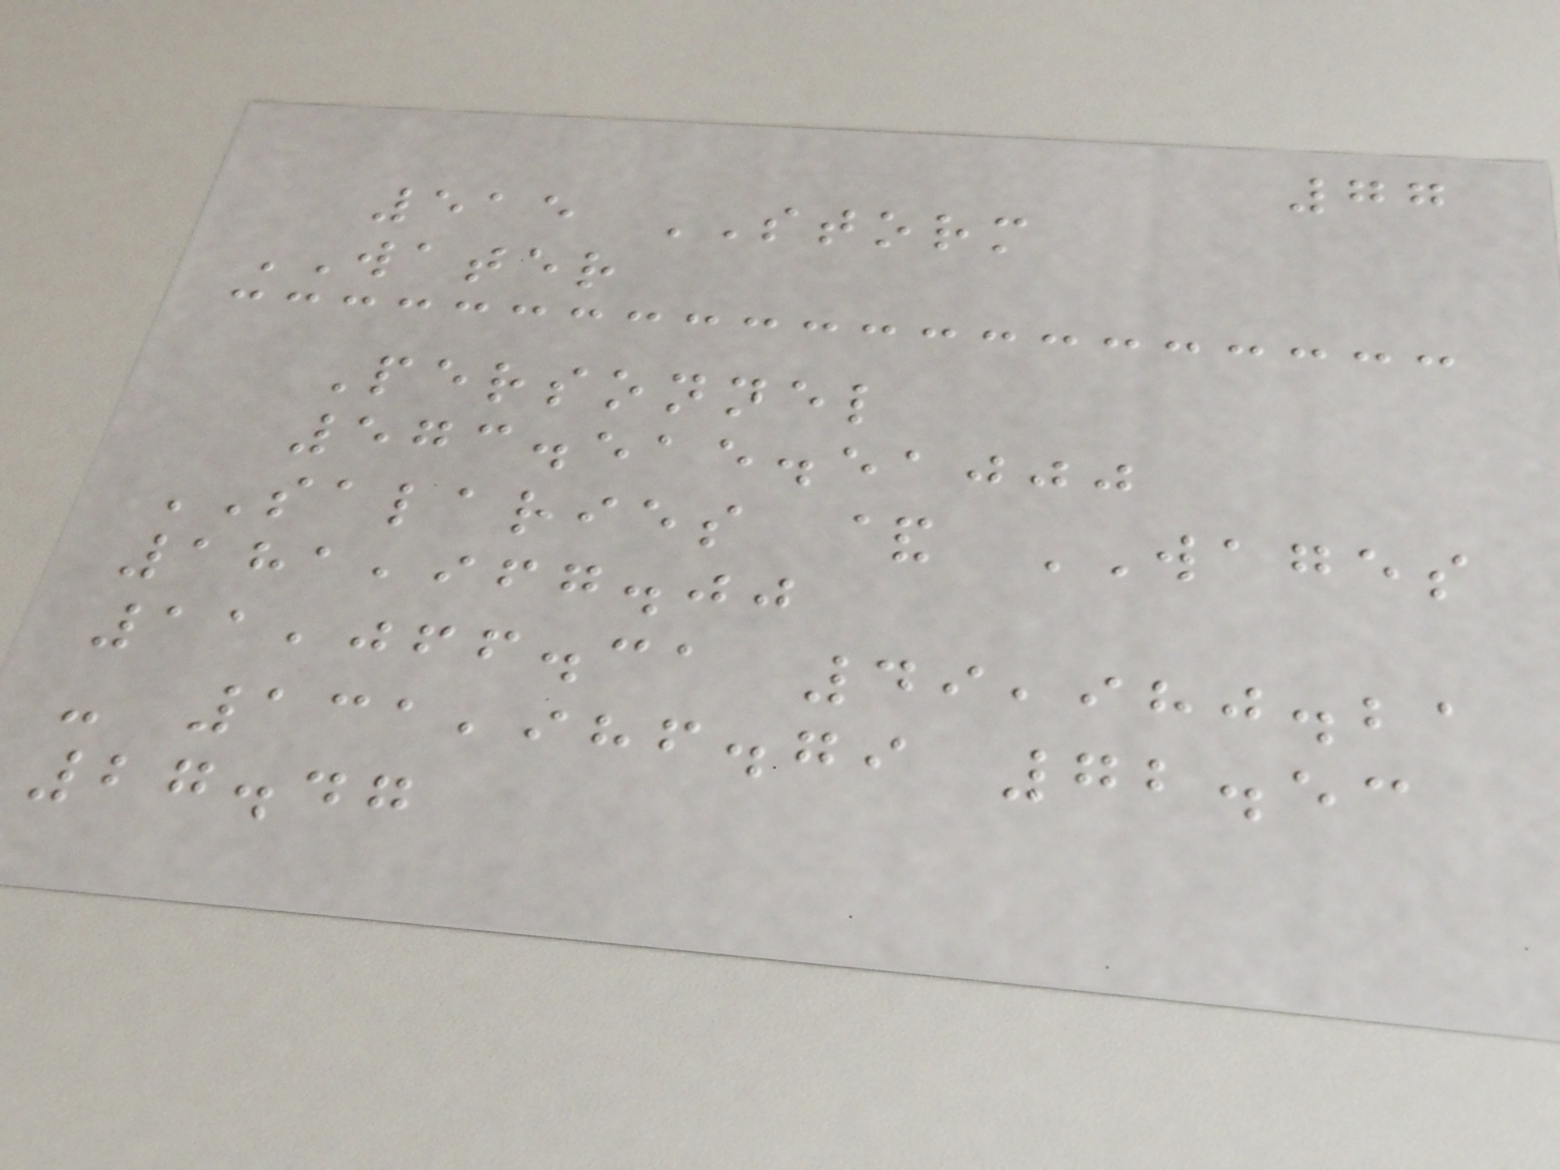77
515 STORM
WATER
Personnel
573.515.51000
SALARIES & WAGES
181,967.00
11,066.31 49,980.21
- 131,986.79 72.53
27.47
